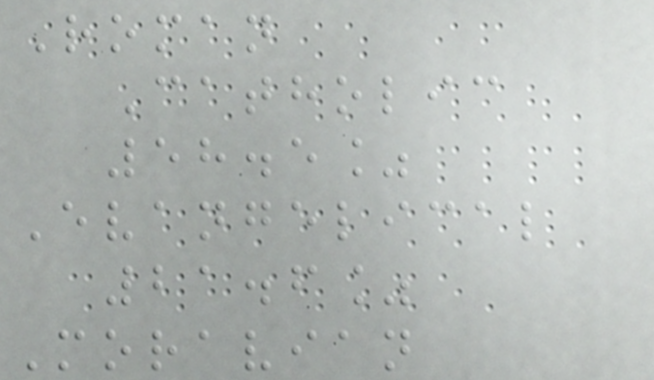Roman
Catholic
58.5%
Evangelical
21.6%
Moravian
